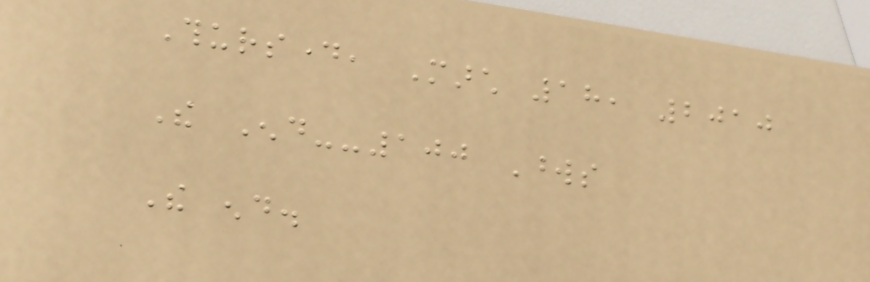Thursday, March 18, 2010
The End--100 Words
The end.
